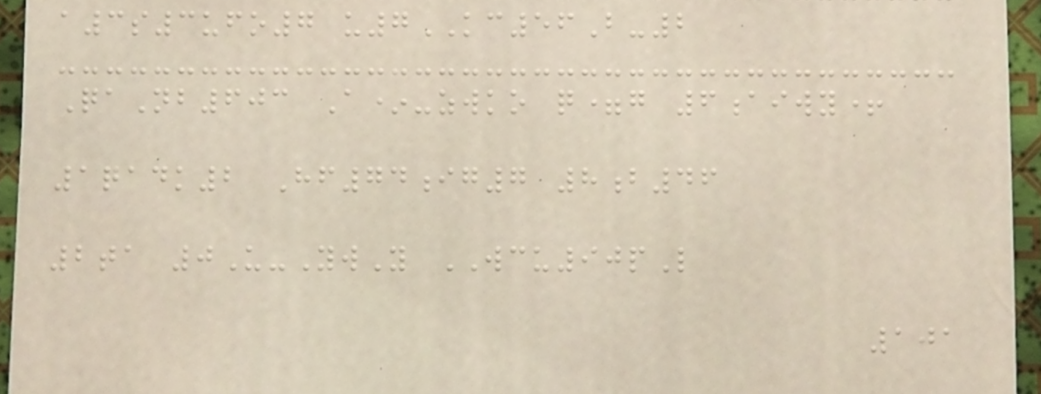a3s3ufo7 u7KC56B-2
QaNb603 A*-zwko q=g 6aiwy+
1qadk2 Hf74ig7 8b46
2ta 0U-YwY WCU90pL
101
